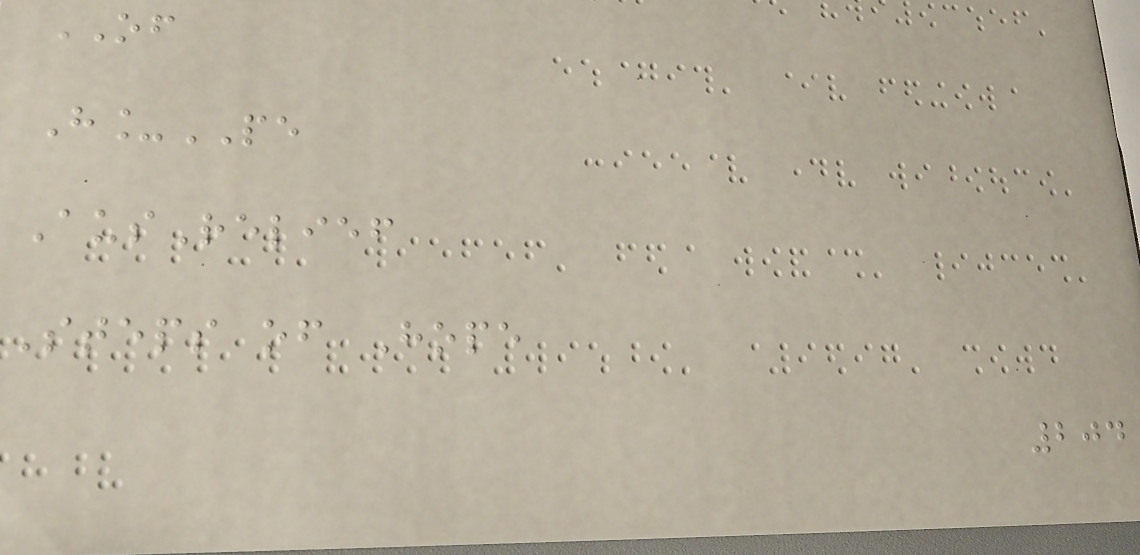OF
H_PE
AusRelief
Steps of Hope
204
